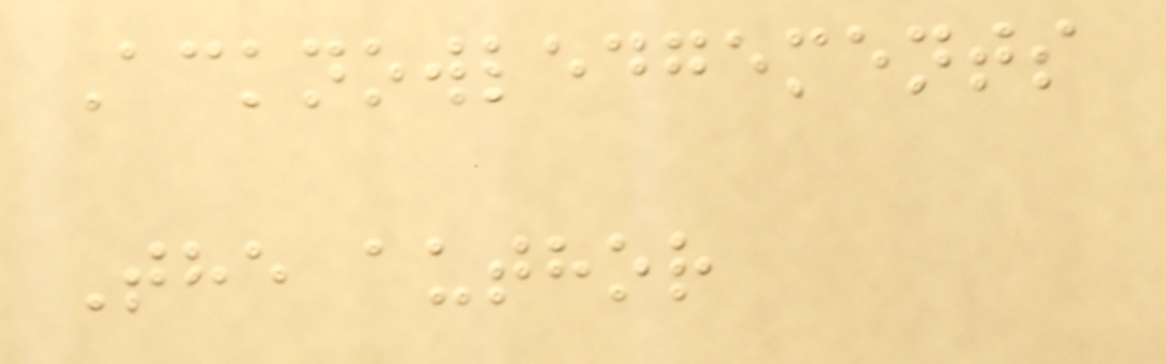Acknowledgements
The author
